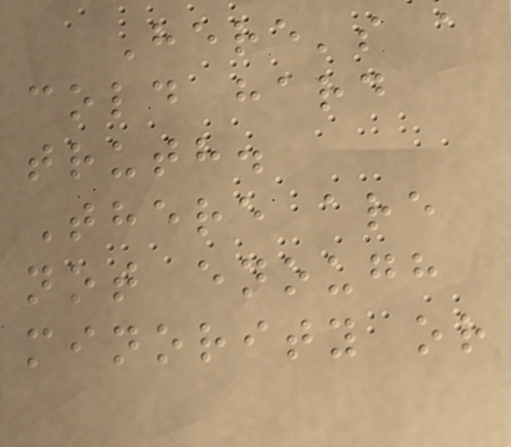Here's a
cold hard
truth.
There are
not enough
minority or
